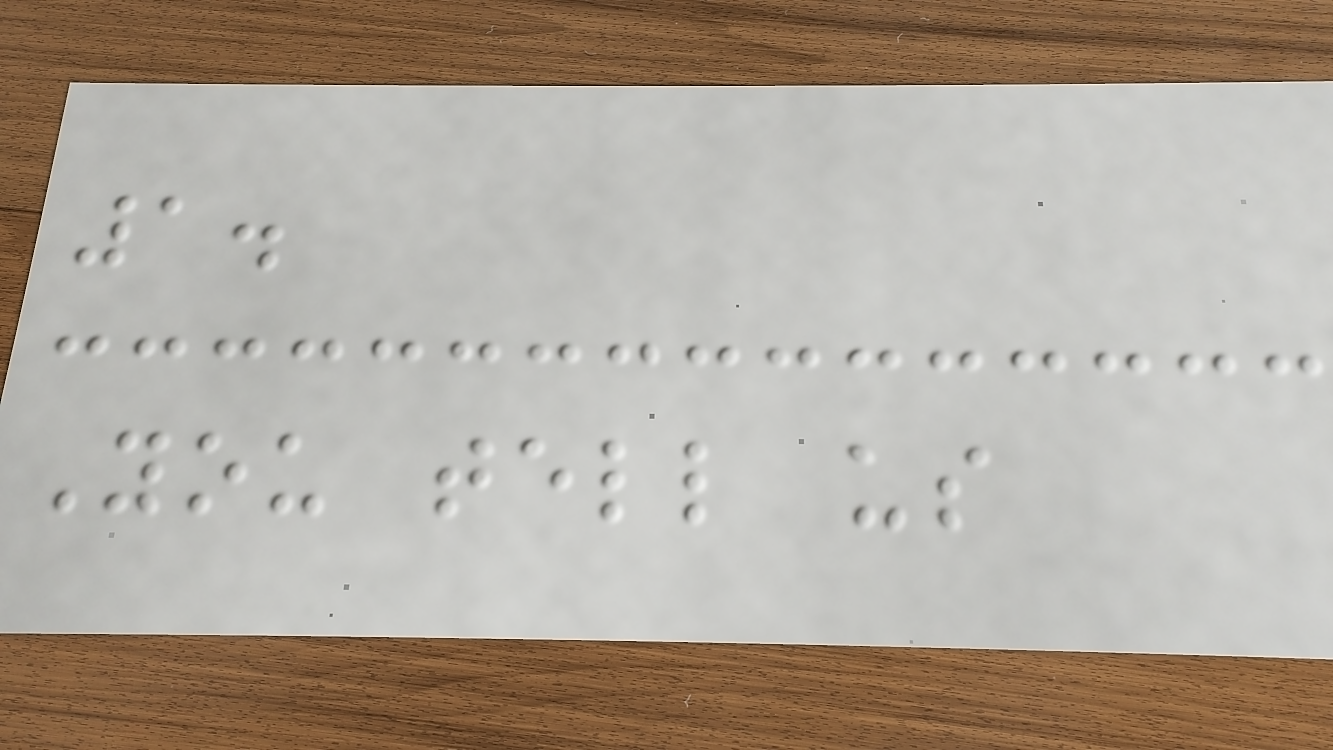1.
You tell us
